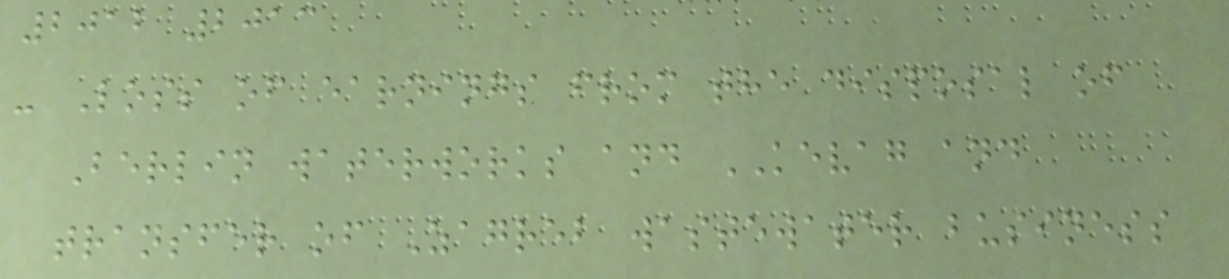2012 2013
- Loss of earnings from the disposal of
Berlin waterworks and KEVAG and
transfer of Zagreb wastewater business
